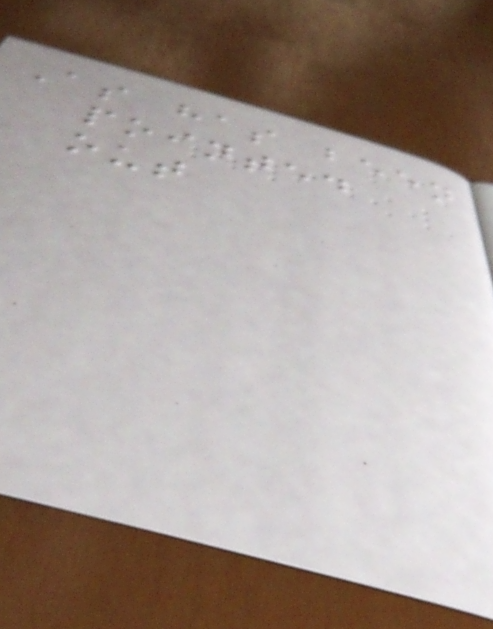As has been
pointed
out
